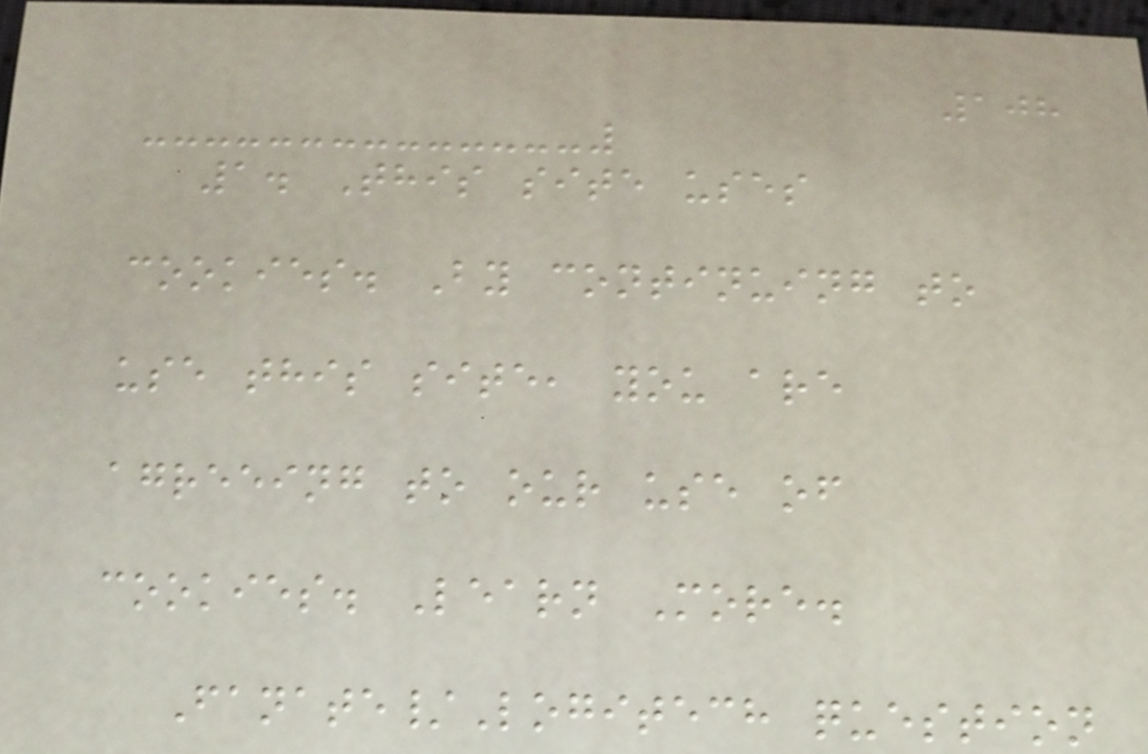108
1. This site uses
cookies. By continuing to
use this site, you are
agreeing to our use of
cookies. Learn More.
Fanate/Logitech question
